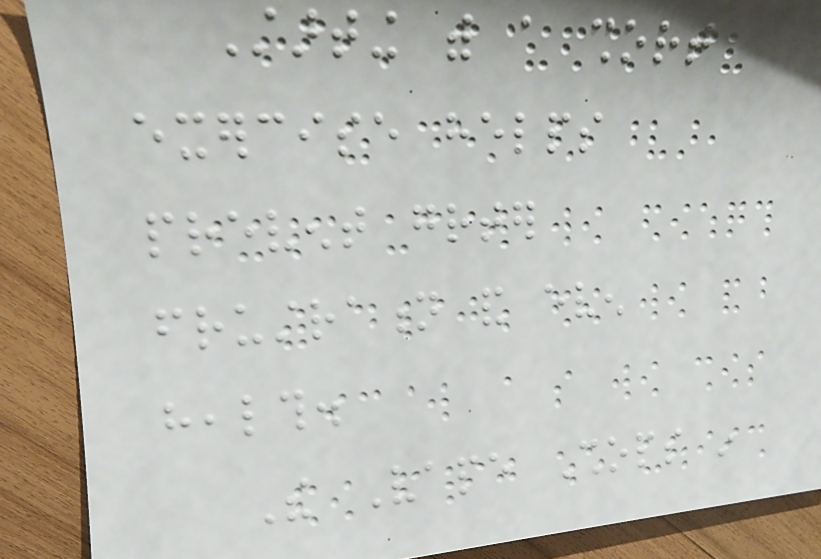Starting with a short
exercise helps
prevent greater
frustration and even
health.
The Vape Shops in
